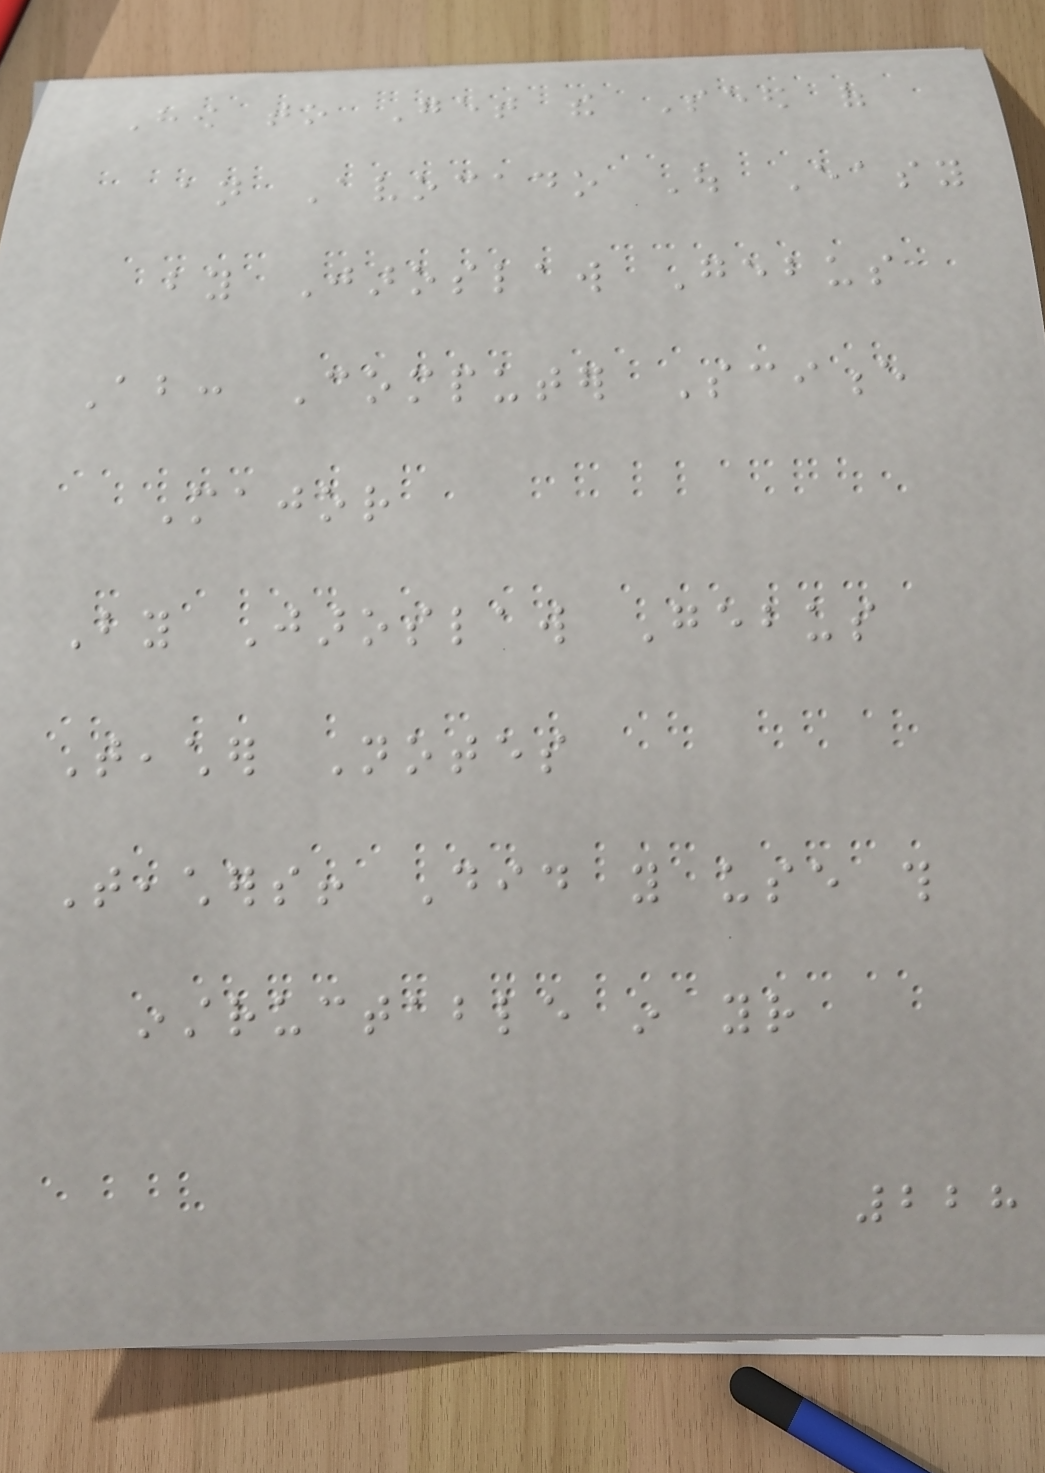How to Get the Seed of
an Avocado Out Easy
by Jaroslaw Gebus
About: Computer Science
Major
By Jaroslaw Gebus
Teacher Notes
Teachers! Did you use this
instructable in your
228
